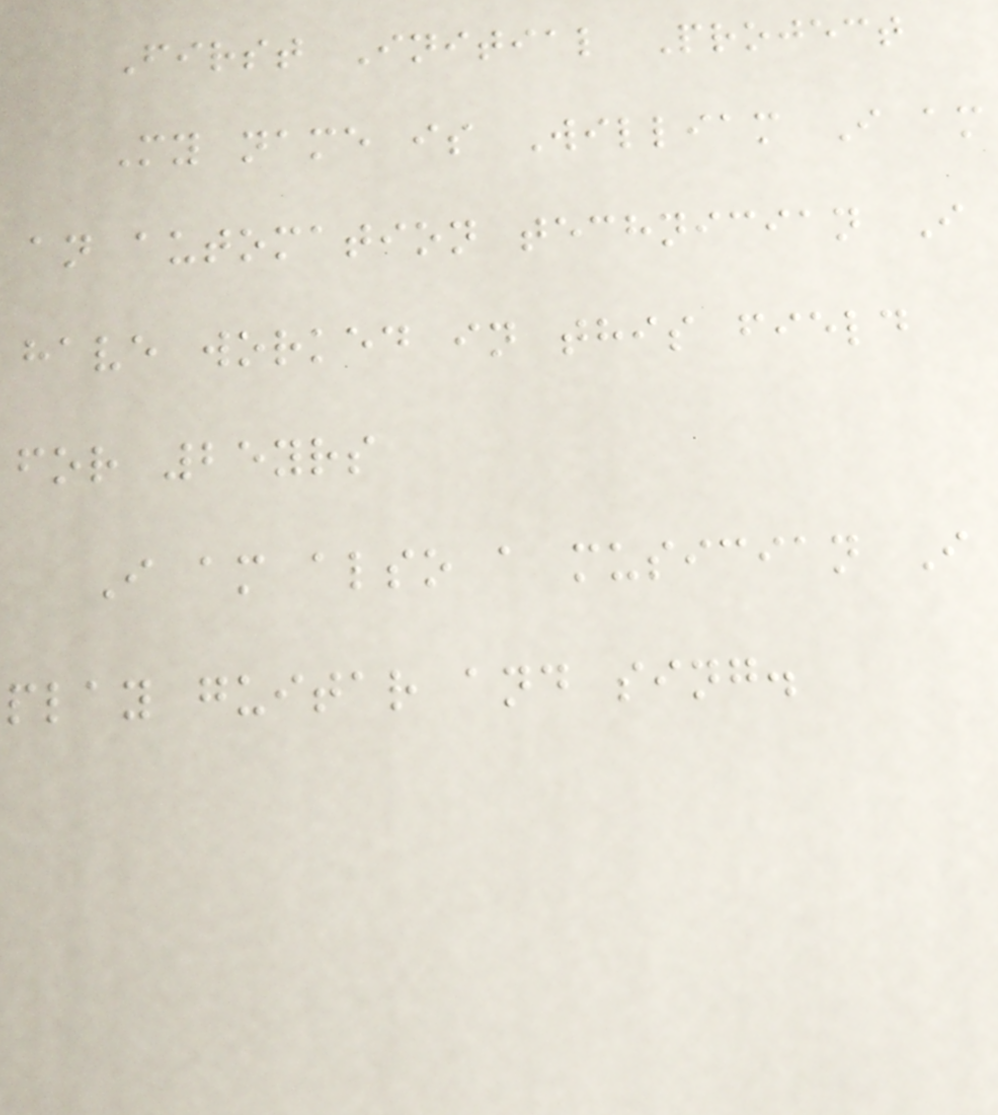First Initial Project
My name is William I am
an automation technician I
have worked in this field
for 25yrs
I am also a musician I
play guitar and sing.
